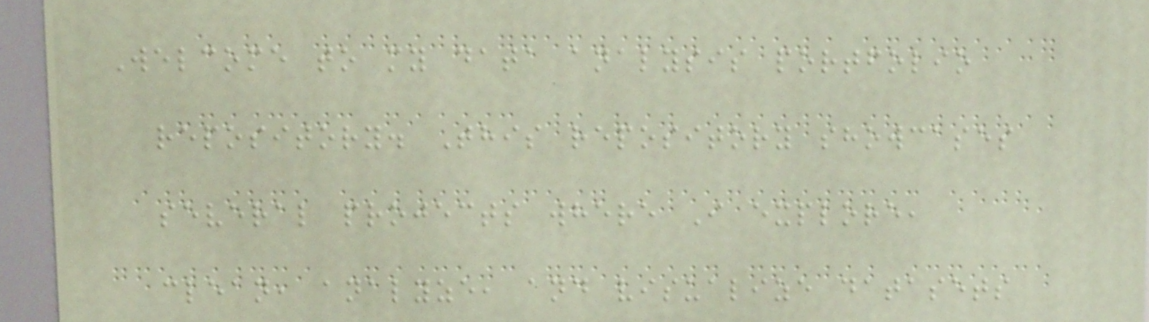Welcome to my data analysis portfolio
repository. This repository showcases
several projects where I explore,
clean, analyze, and visualize datasets
